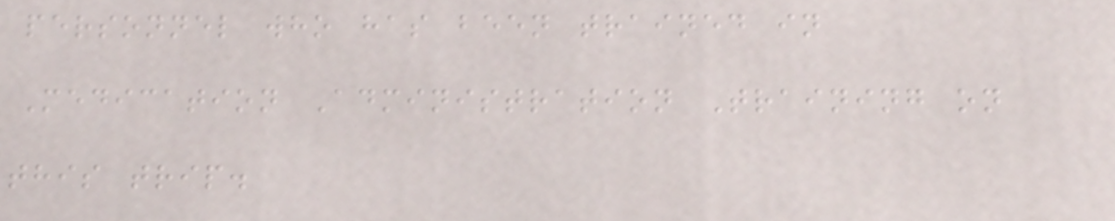personnel who has been trained in
Medication Administration Training on
this trip.
